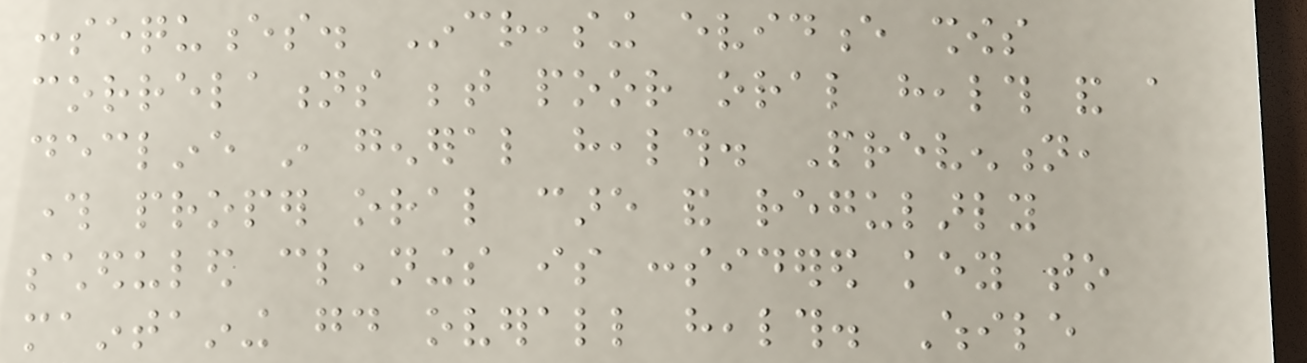consequences. Increasing evidence shows
correlations between poor oral health and a
decline in general health. Prevention,
through proper oral care and regularly
scheduled cleanings is considered key to
maintaining good overall health. While
